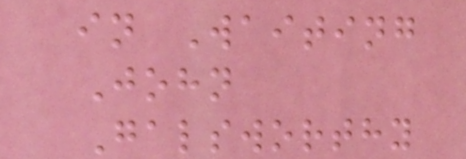in Waiting
John
Galsworthy
